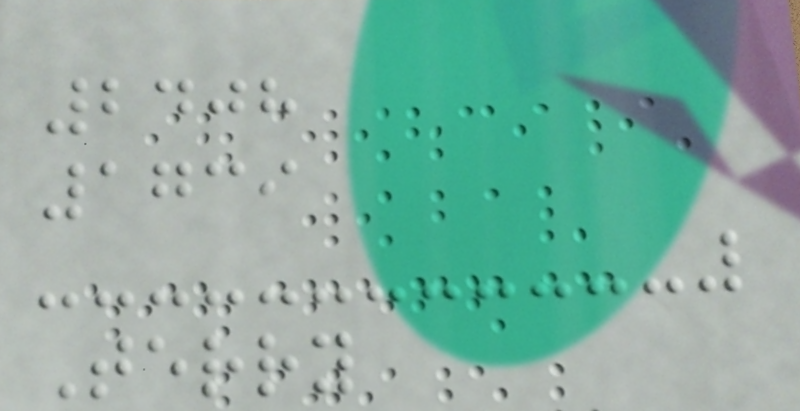2408
1739
Terry
